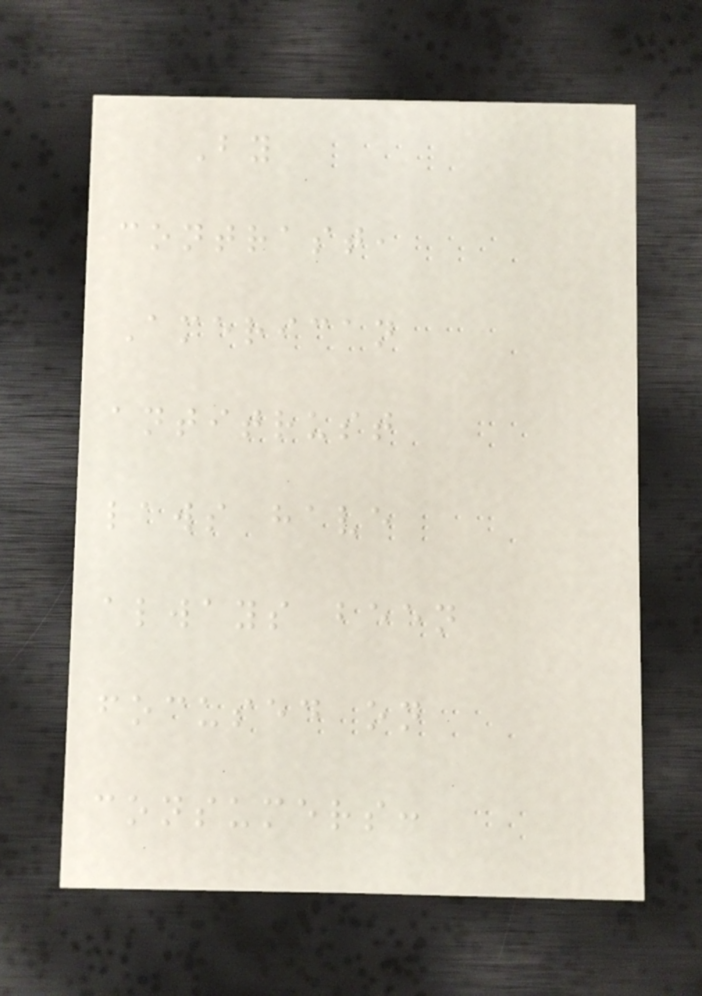By
contrast,
American
antitrust
laws have
always been
focused on
consumers:
